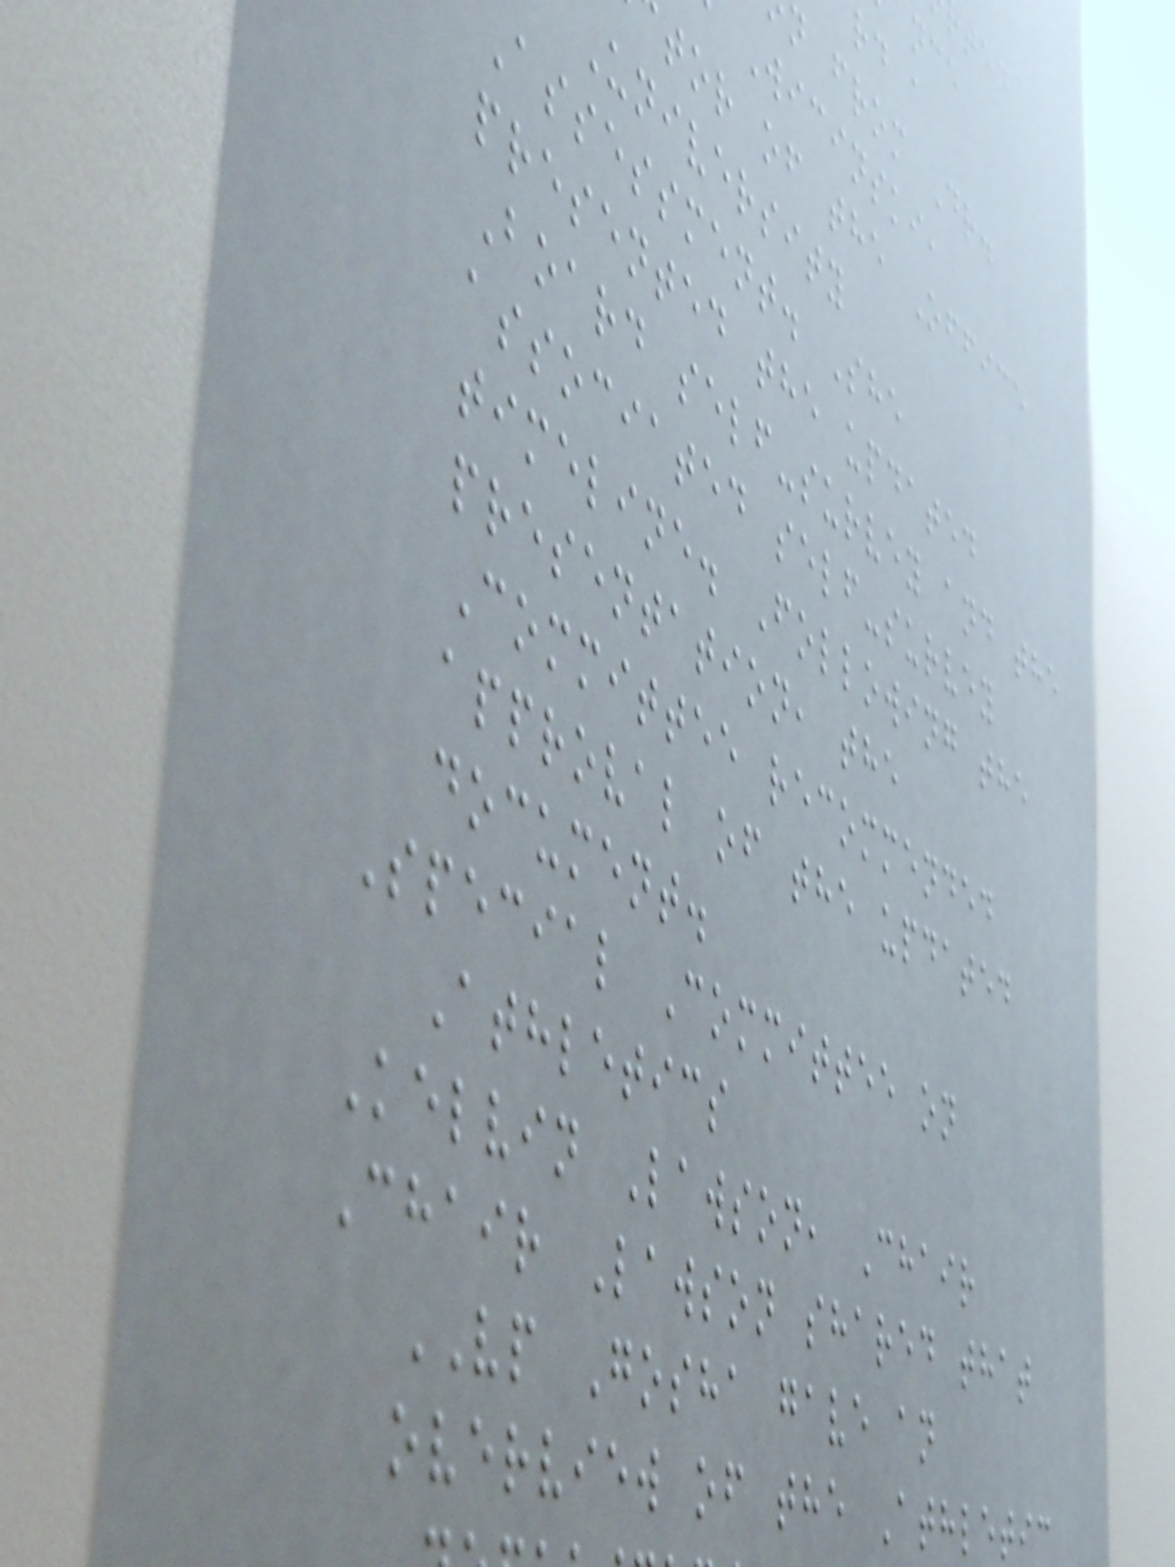n from Dr.
Wicinski,
tor of the Office
University
Assessment. She
presented the updated
Board self-survey and the
associated self-survey
timeline. Following the
presentation, the
Committee recommended
approval of the updated
document.
Special Committee on
Athletics
Kelvin Lawson, Chair
Chair Lawson shared that
VP Gosha gave an
overview of the Athletic
